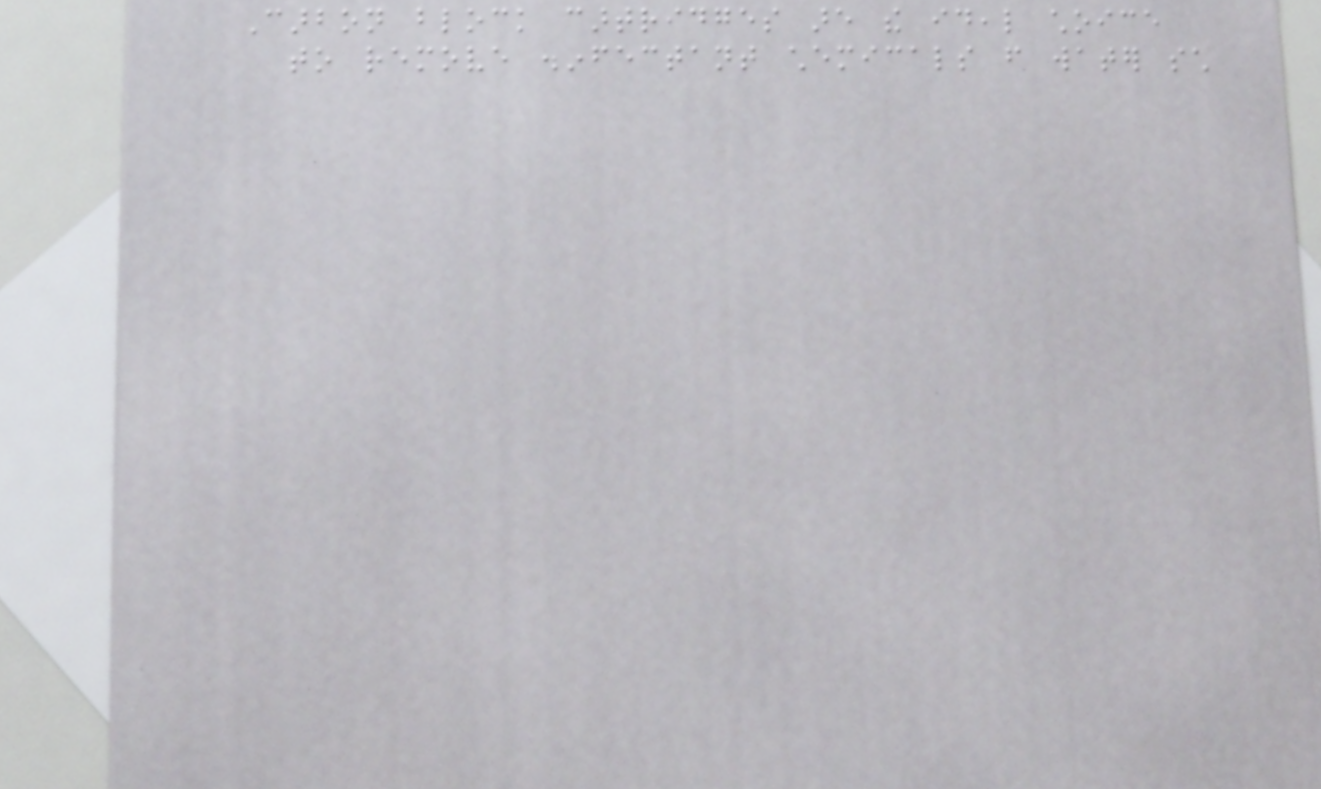Carbon block cartridges are the ideal choice
to remove disinfectant chemicals from water such
